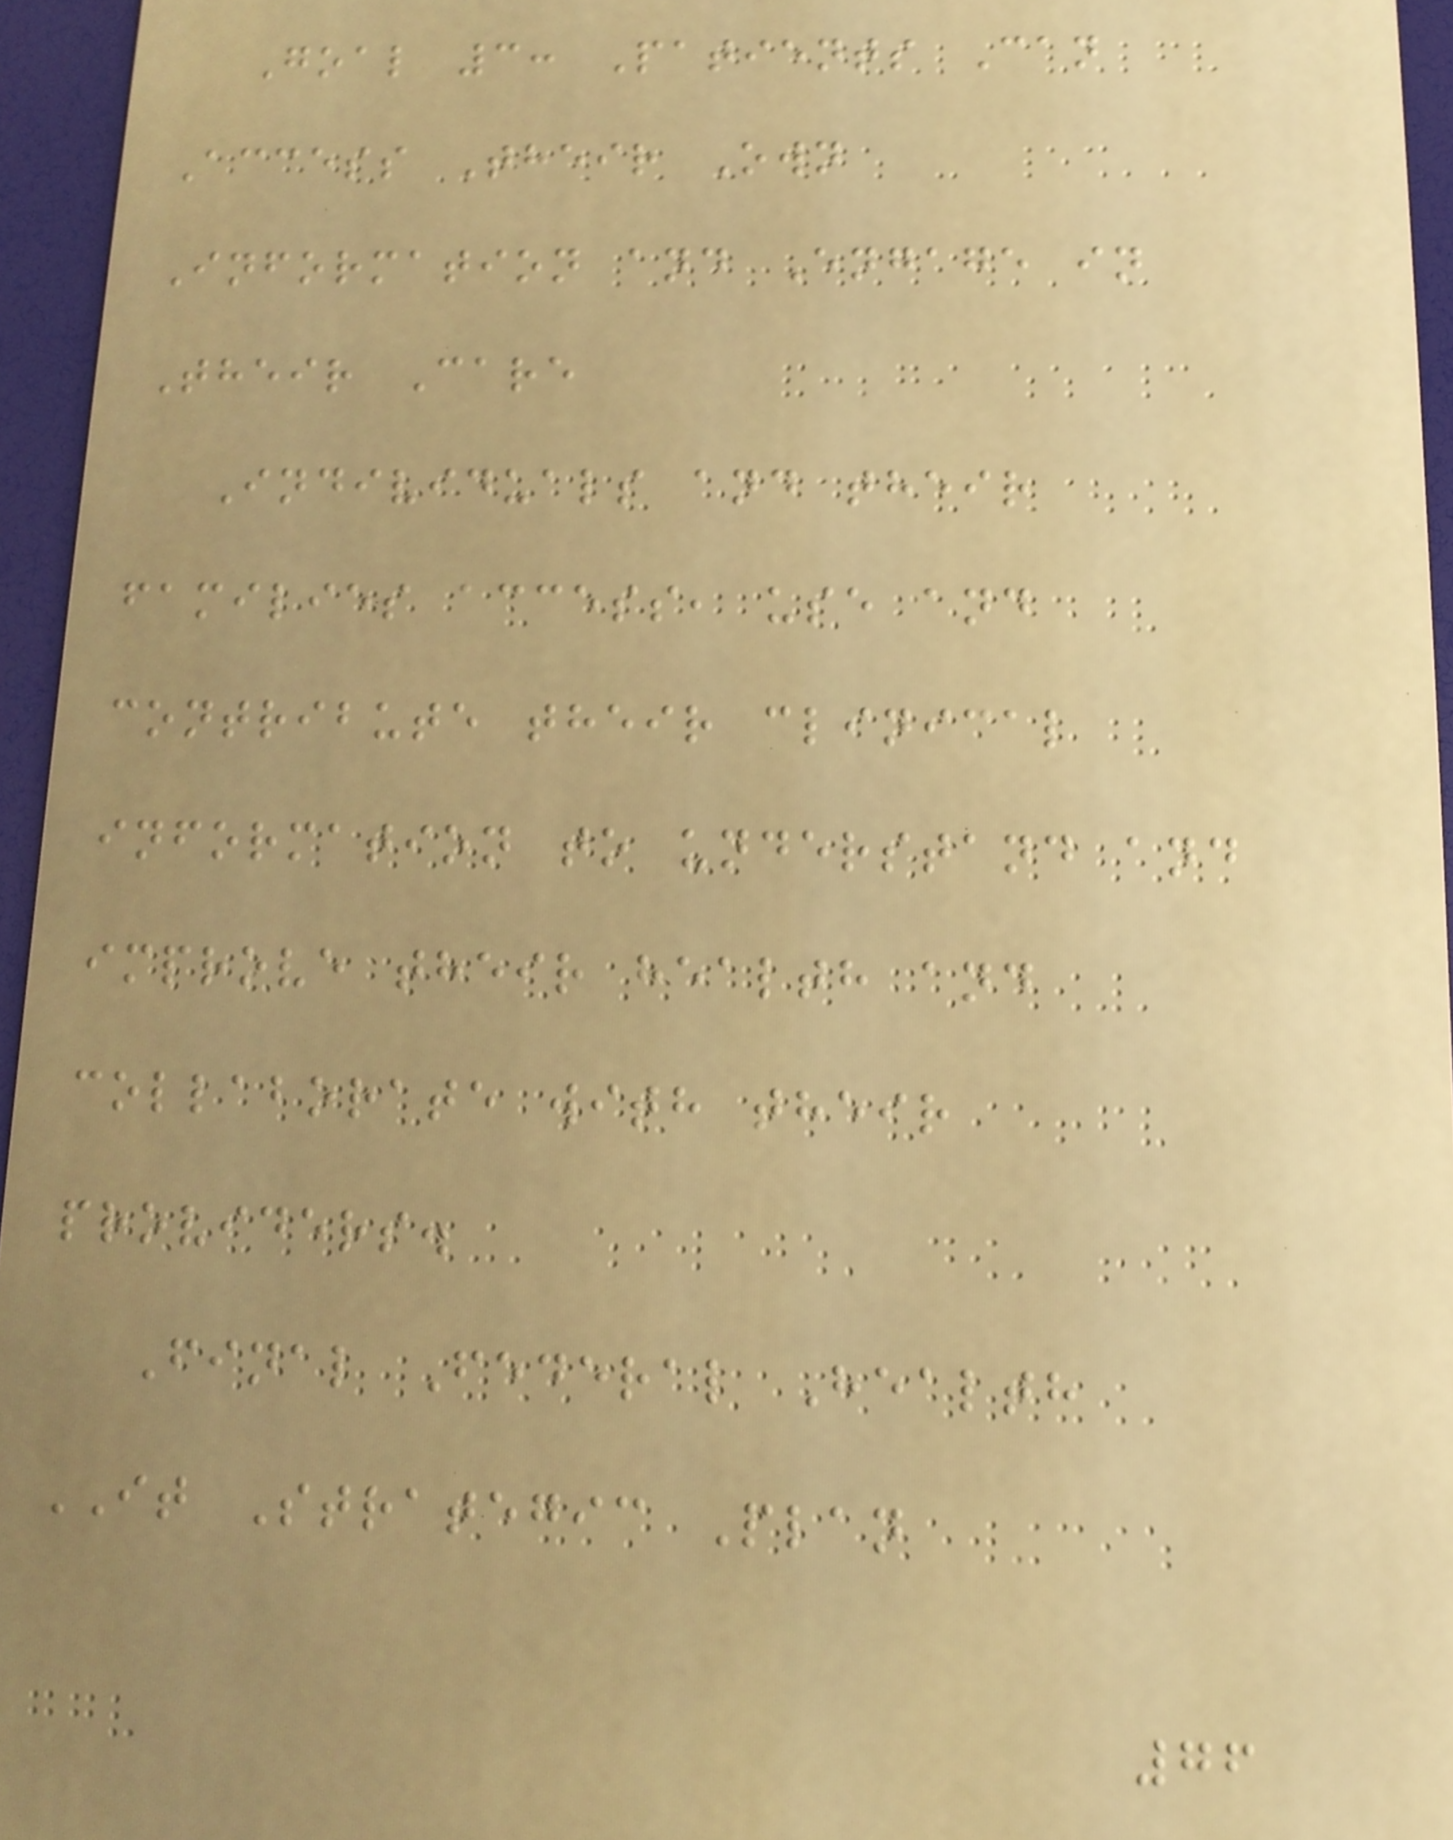Goal 3: Patients Can
Access Their Own
Information and Engage in
Their Care
Individuals and their
families access, use and
contribute their clinical
information to understand and
improve their health and
collaborate with their
providers.
Final Federal Health
IT Strategic Plan
76
